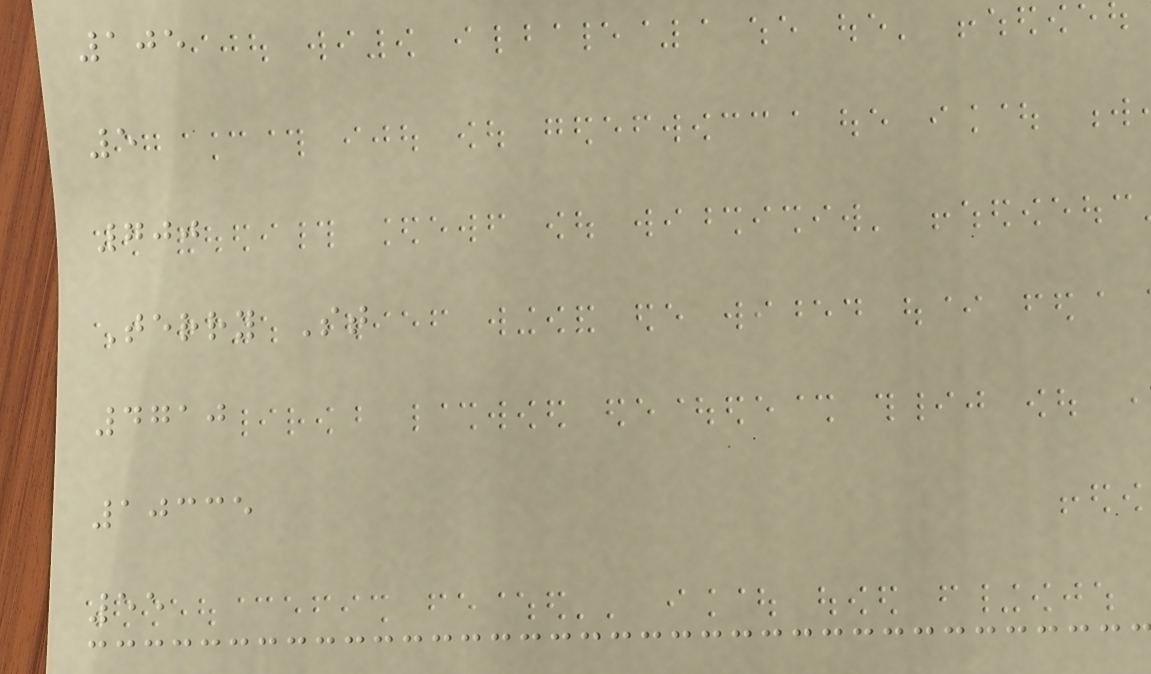105
5
700
Terry St
4710
10335
55
